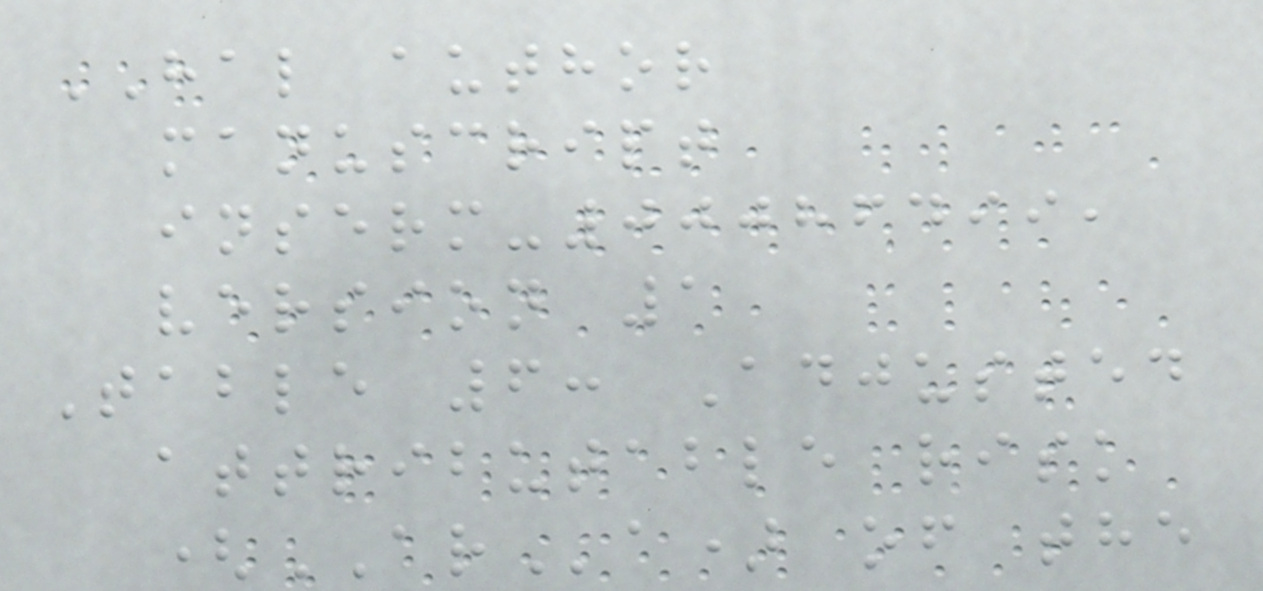HAL author
manuscript
inserm-00086499,
version 1
Table 6: Adjusted
attributable risk
(ARa) of the
